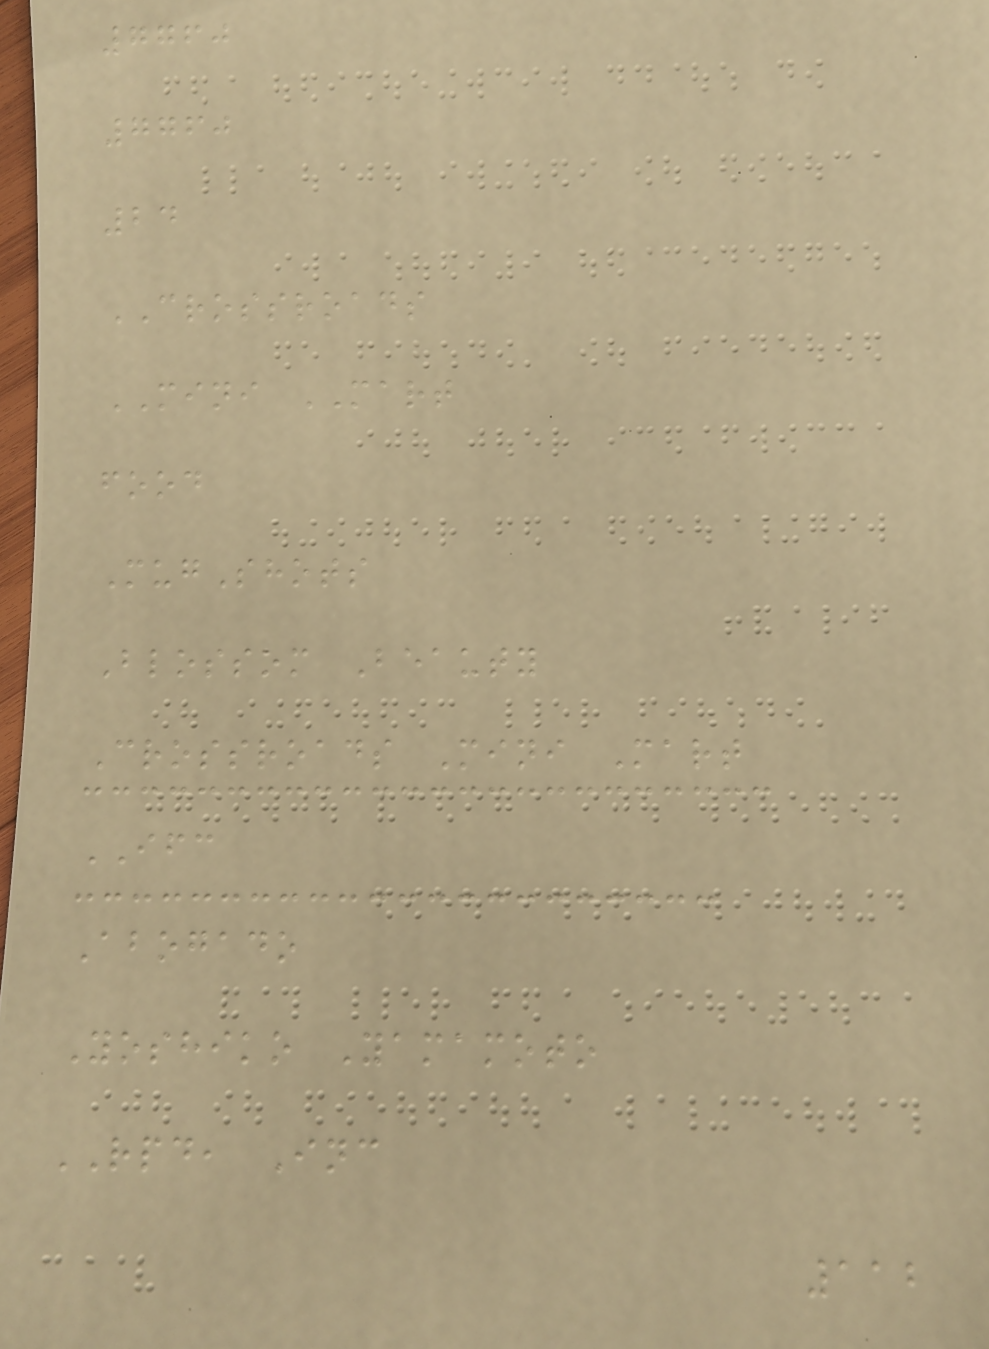7760
7760
24
CROSSROADS
MINI MART
food
MugShots
Blossom Beauty
Crossroads Mini Mart
IFC
Abogado
Yoshiko Yamamoto
RPD, Inc
112
